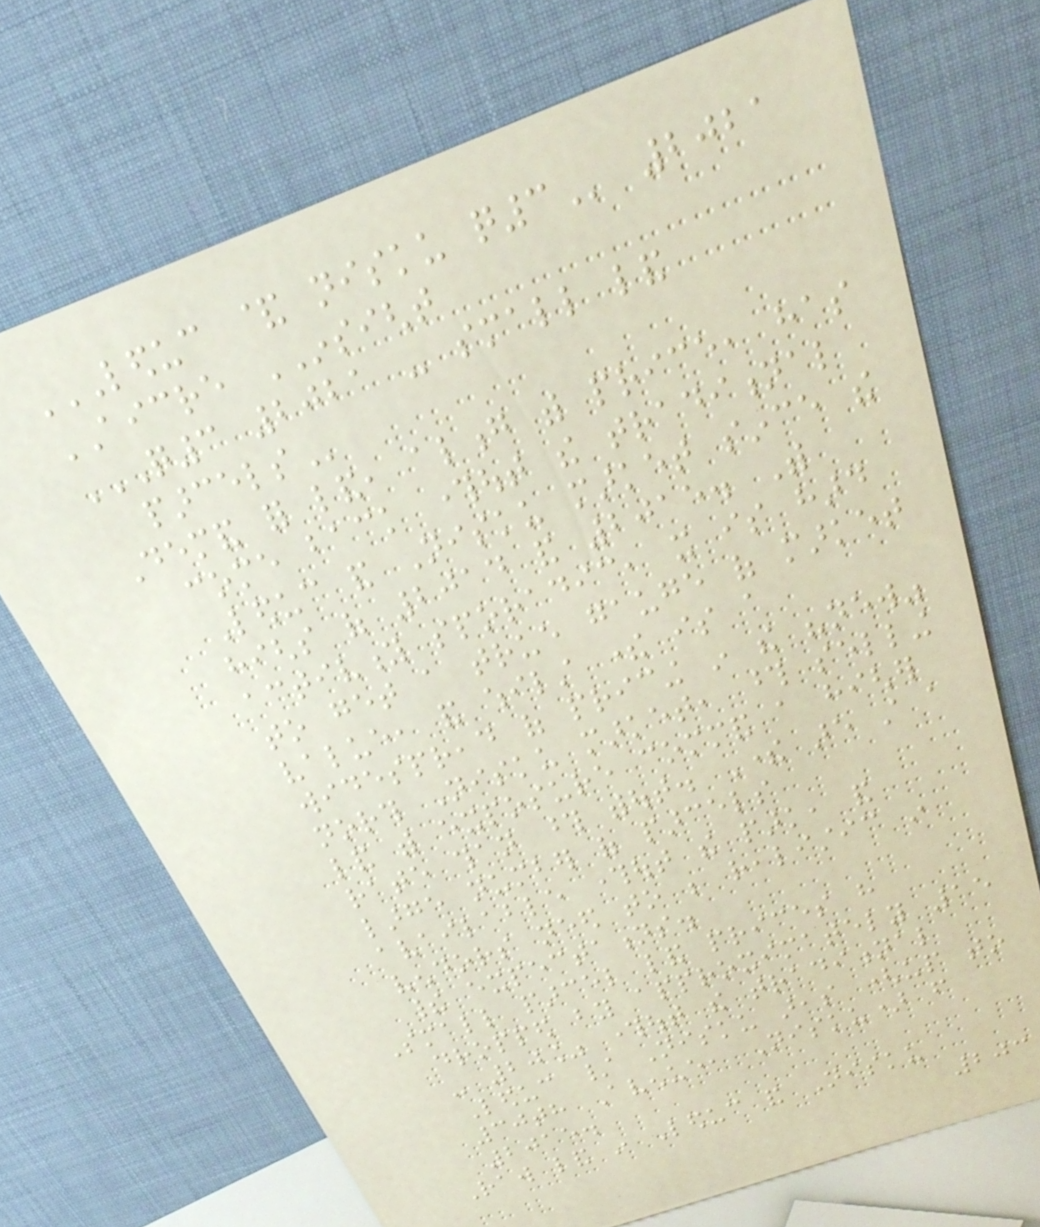LEDUC & NISKU Q3 2021
AICRE INSIGHT
Q3 2021 - SMALL LAND
PARCELS
Demand for land, along with price, has
come back throughout the traditional
Leduc and Nisku market since the
highs of 2014 and 2015. With
activity sporadic, it is hard
to get a true gauge of market
value, and whilst there is a
widespread of pricing in the "new"
north Nisku market, those selling
land with exposure command a higher
rate than those without. There are still a
large number of parcels
available throughout the park, and
vendors need to be realistic in
their expectations.
Small parcel land prices have
dropped by approximately 15
- 20% throughout the traditional
Leduc / Nisku areas (up to
30th Avenue, Nisku) from
2015.
Raw land in Leduc and Nisku
203
